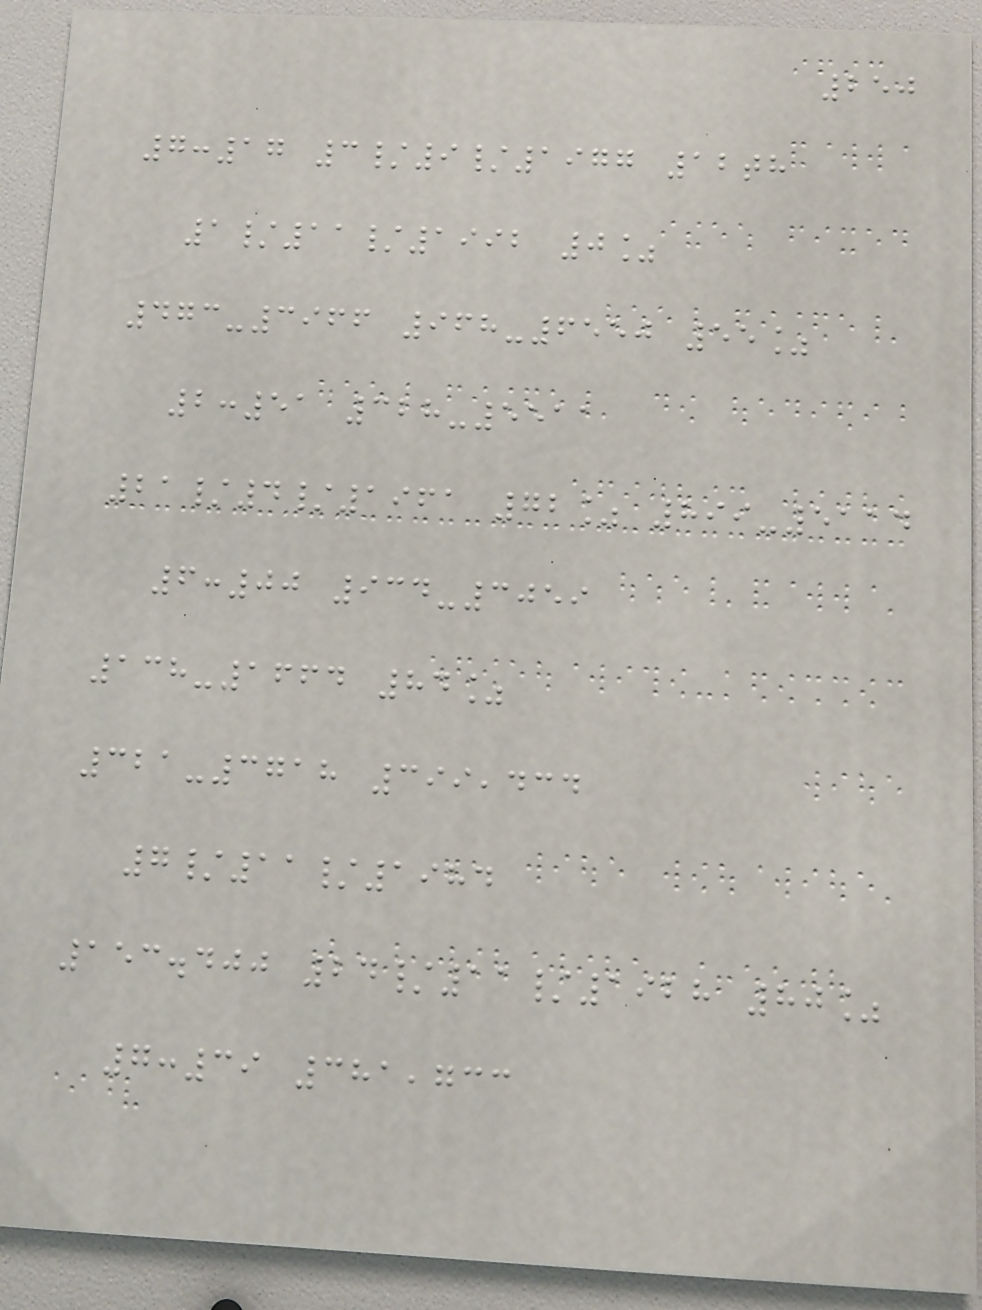250
7:17 3/9/1977 12th
1/11/1992 0%
473-3966 968-6550 55%
2:51 328-5511
21/4/1961 72% 899-5114
6:00 934-3059
138-1664 84%
321-3718 399,434
7/11/1984
153.400 24/11/1928 80%
7:39 381,733
